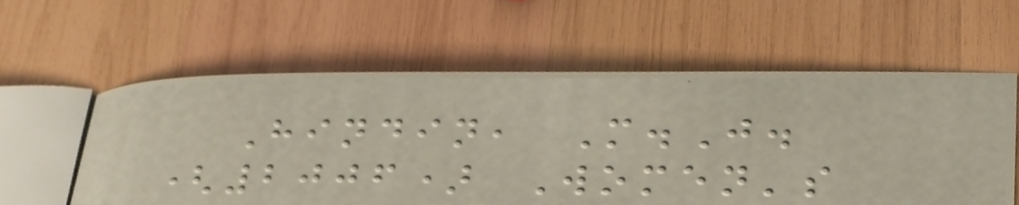Hindin, M.J.
(2006) Women's
